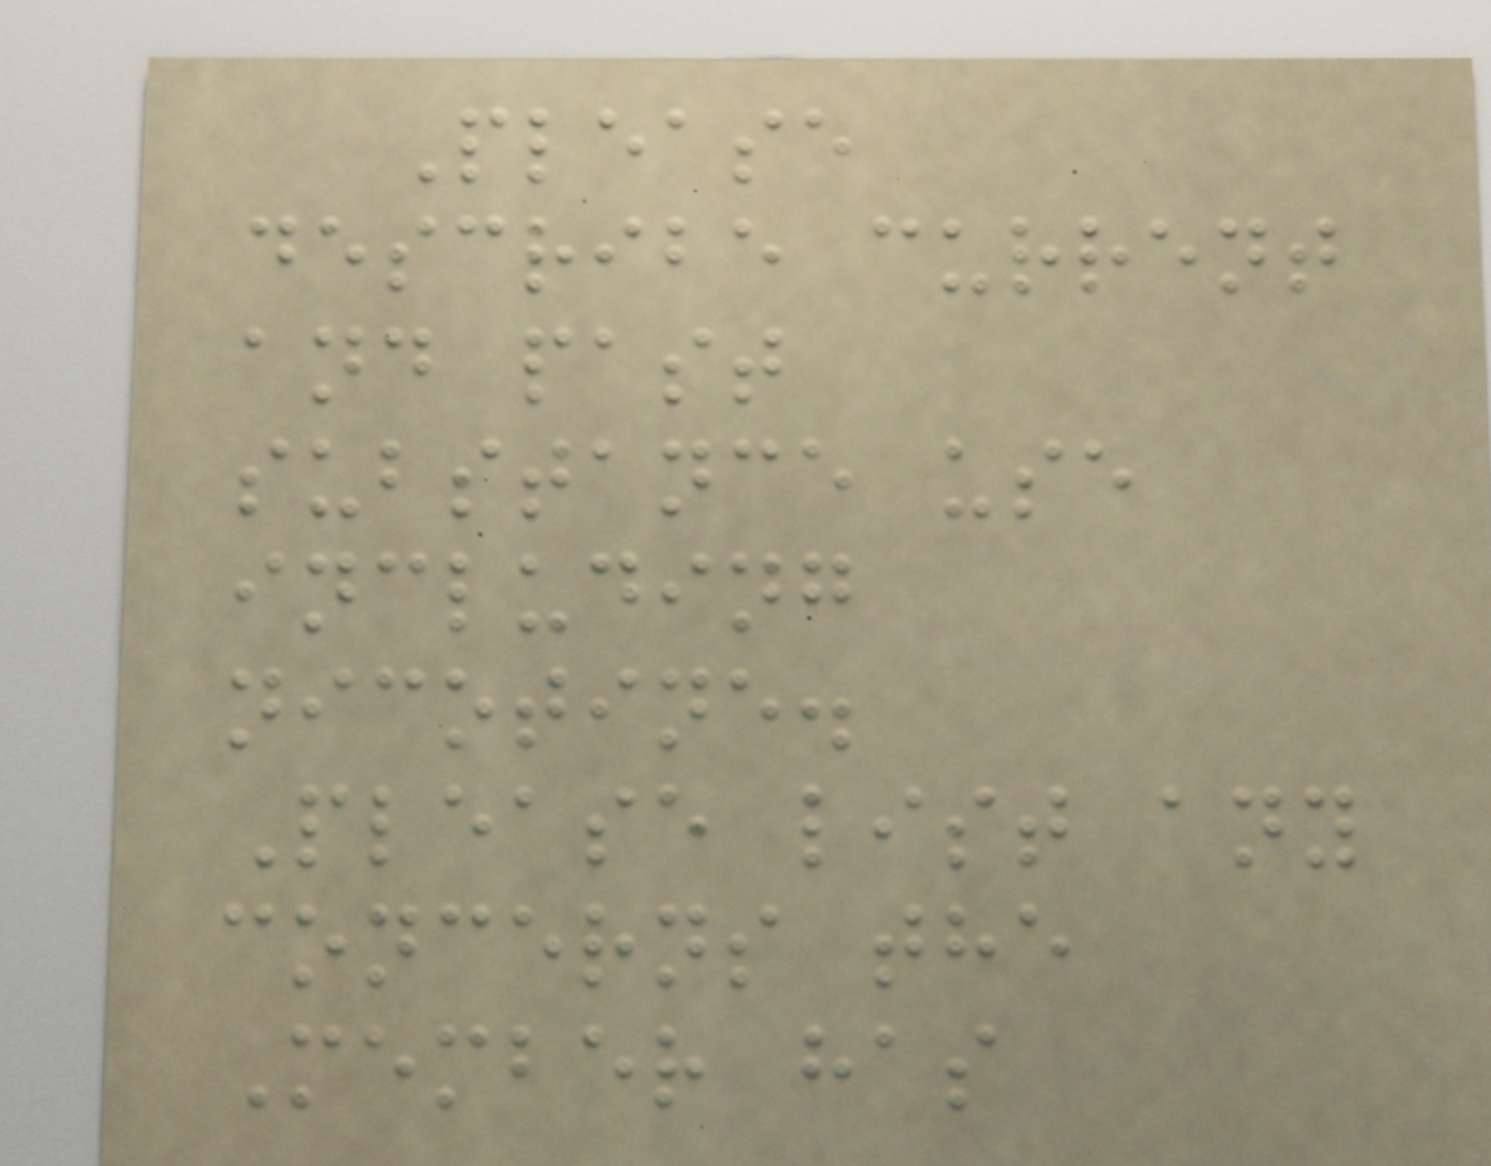Please
describe current
and past
substance use
including
nicotine.
Please list any
concerns the
Member has
